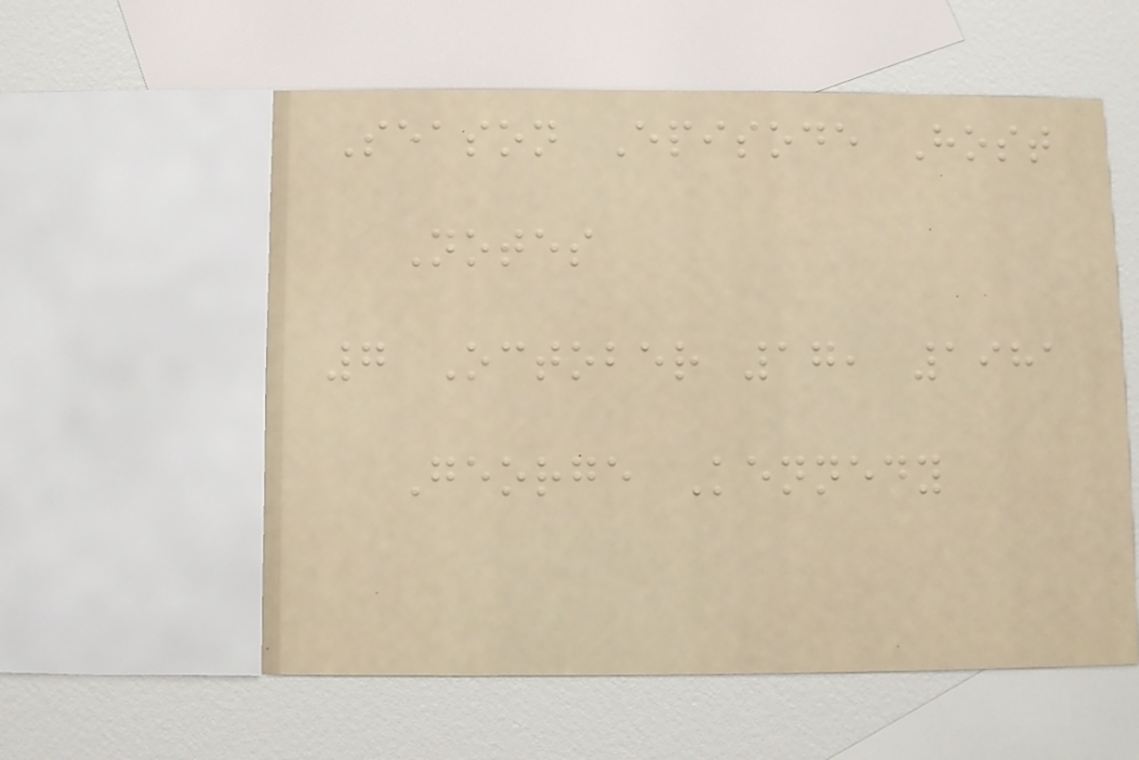Season Episode Host
Notes
7 October 17, 1981
George Kennedy
